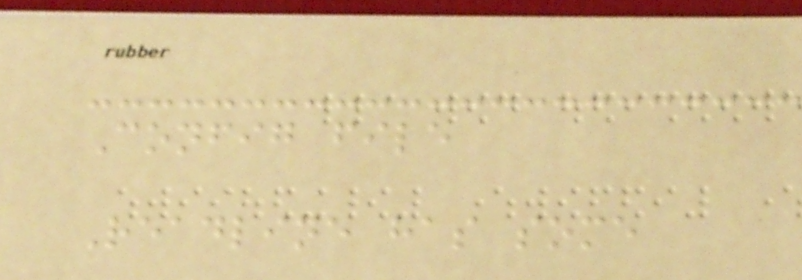Config file
Readline has some
